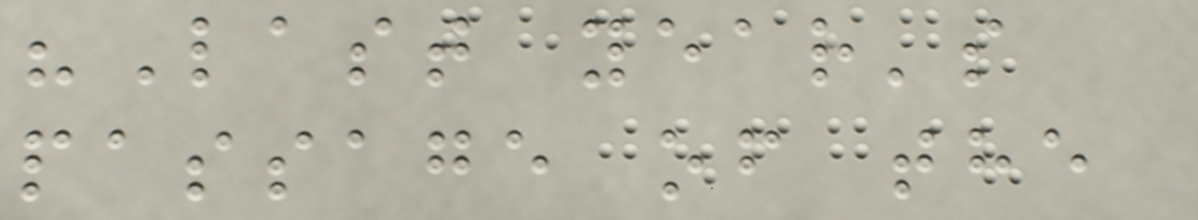"Last year's
passage of the
